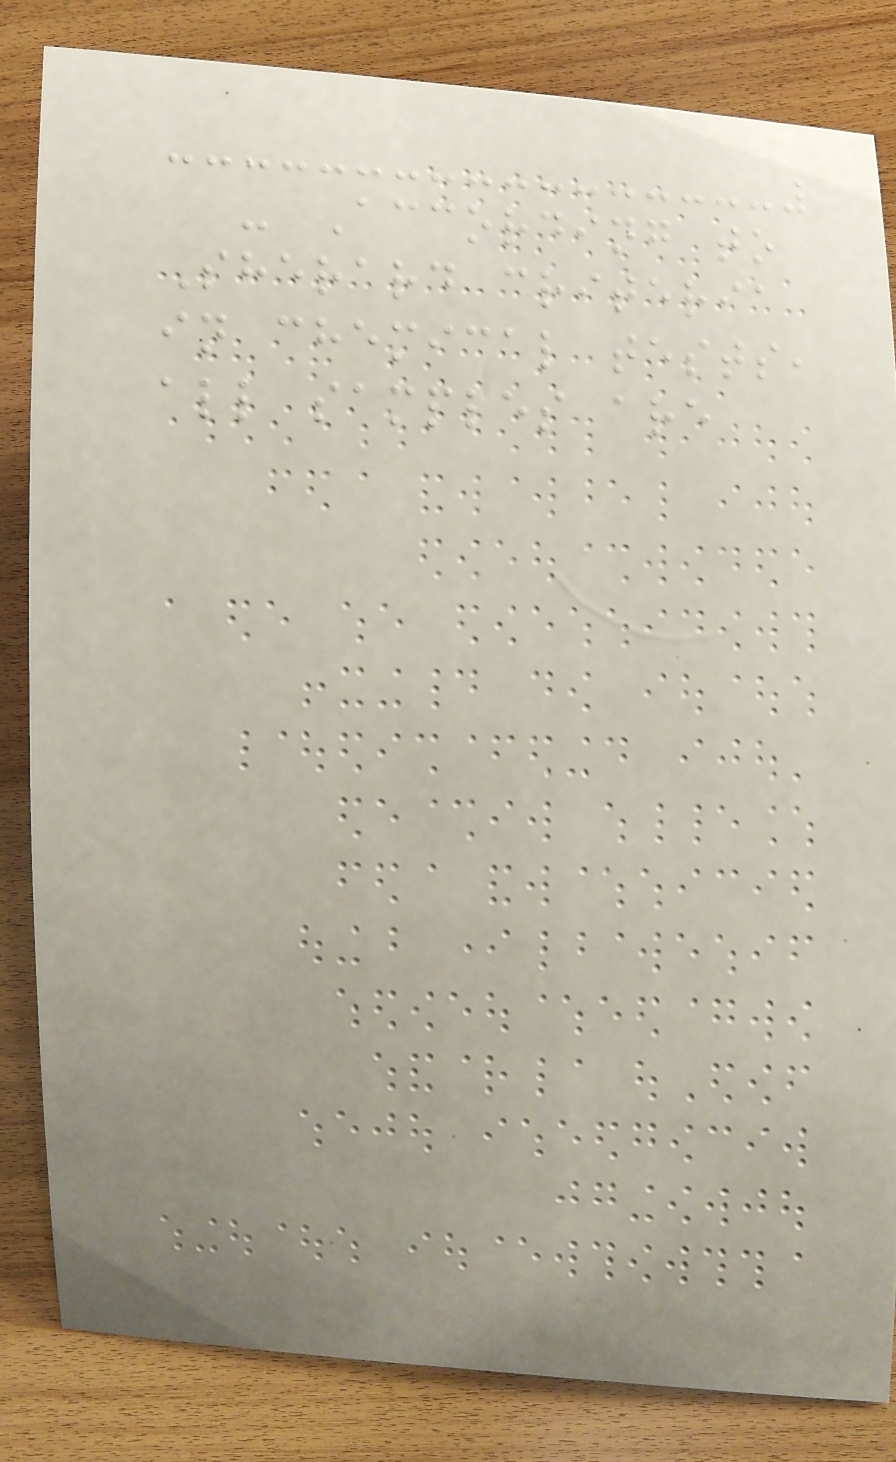- According to
Sherard criteria
in chemical tests,
all samples are
